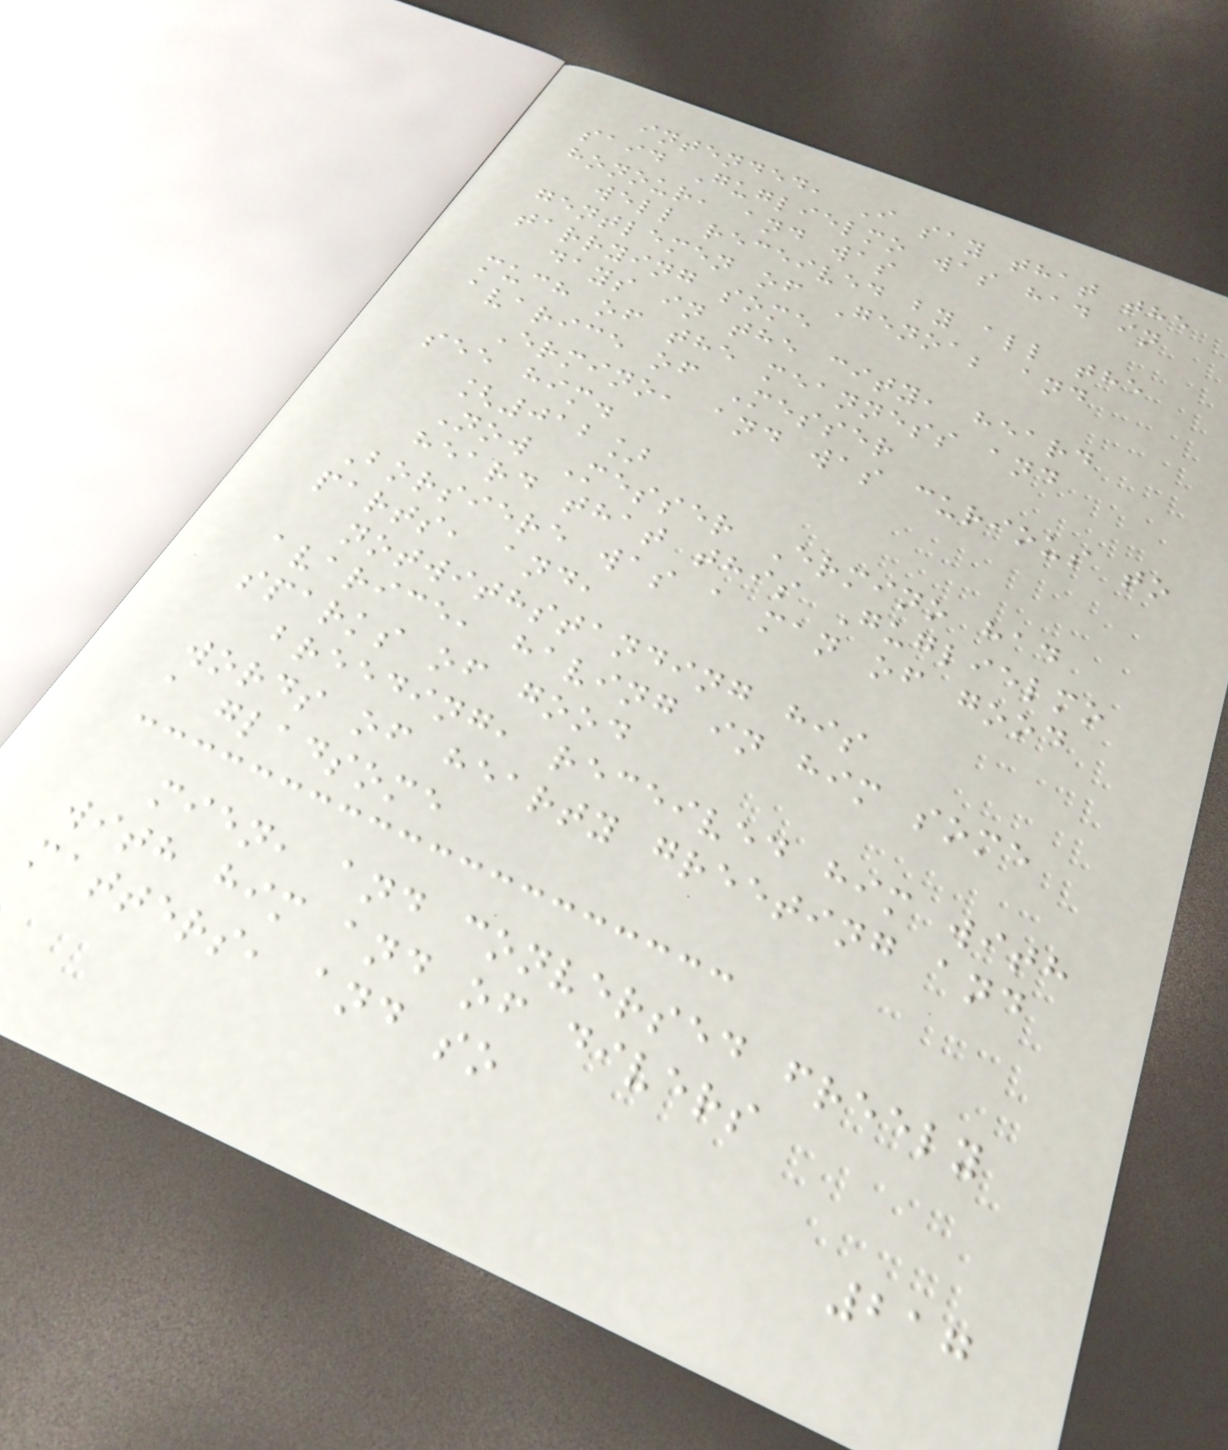intended, I say that the
said Guglielmo was had in
honour, and was
well received by all the
gentlemen of Genoa; and
tarrying some
days in the city, heard
much of the meanness and
avarice of Messer
Ermino, and was curious to
see him.
[012]
Now Messer Ermino had
heard that this Guglielmo
Borsiere was a man of good
parts, and,
notwithstanding his
avarice, having in him some
sparks of good
breeding, received him with
words of hearty greeting and
a gladsome
mien, and conversed freely
with him and of divers
matters, and so
217
